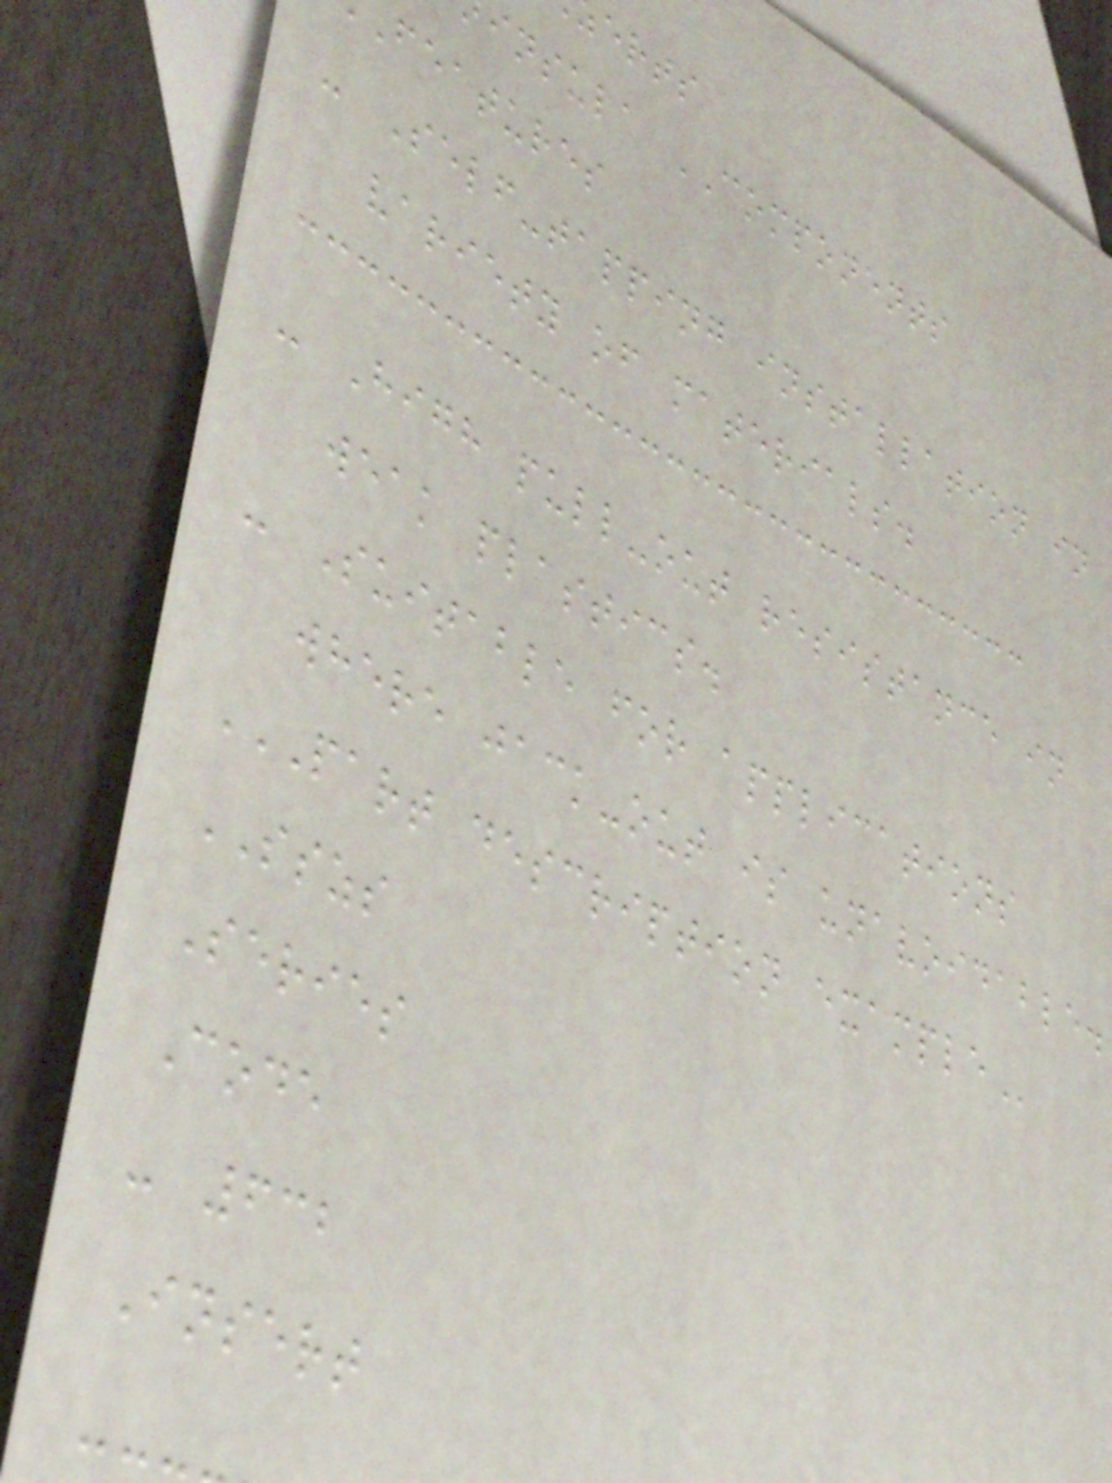erts
insula COMPONENTS
features
- Self-tapping installation in
variety of materials.
- High pull-out resistance in
weak plastics.
- Suitable for applications
where jack-out is unavoidable.
PART DESCRIPTION EXAMPLE
SSZS
Series
Code
- 632
Insert
